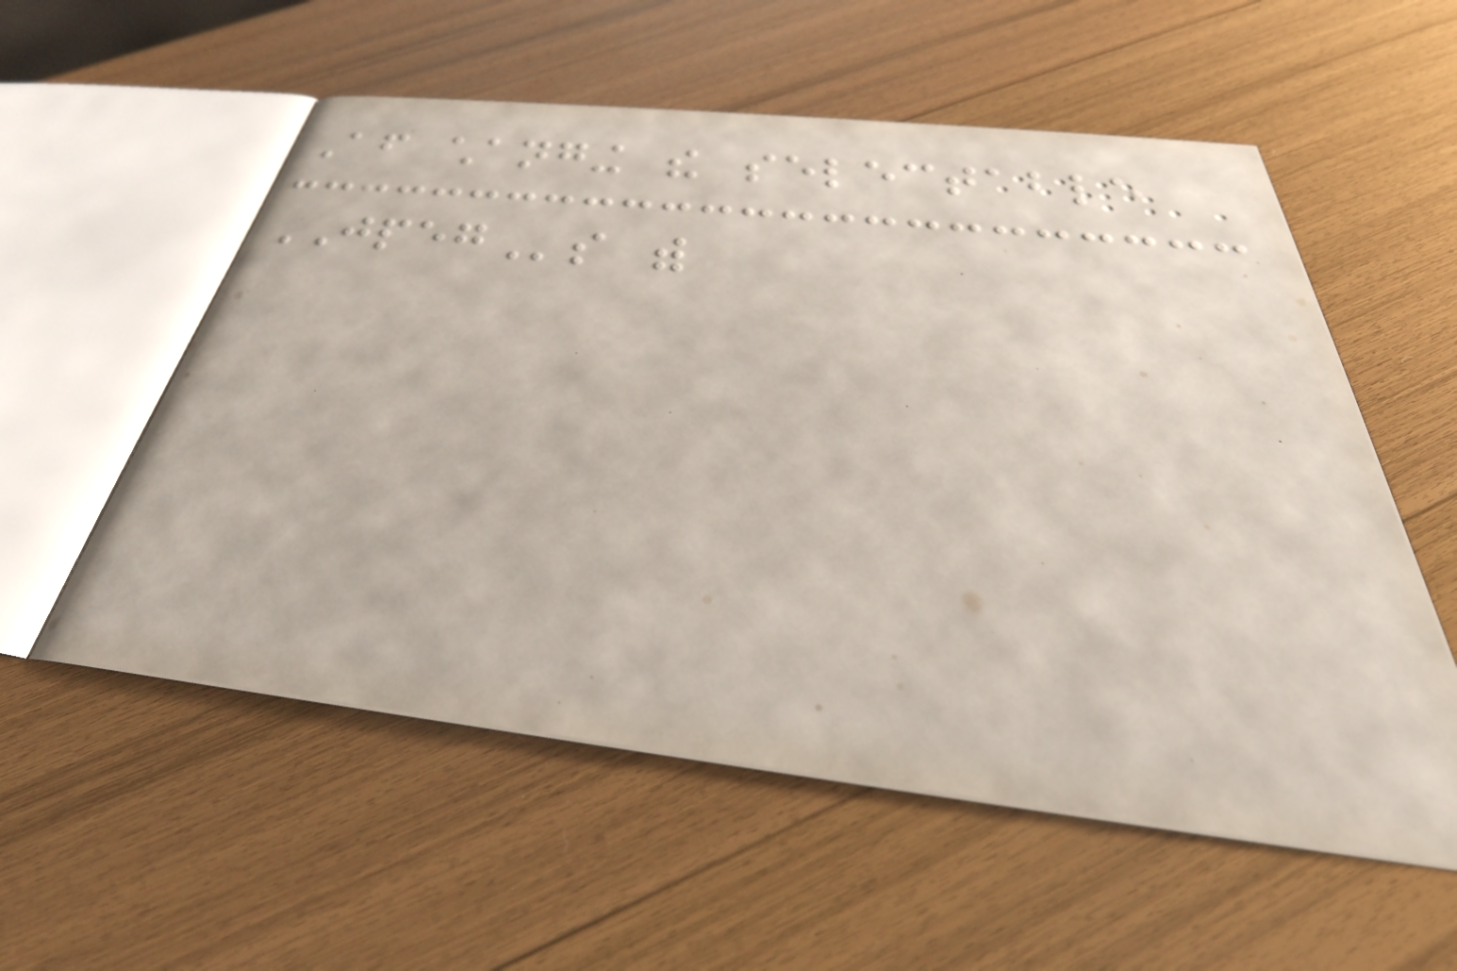After changing the selectable
JPEGs with
